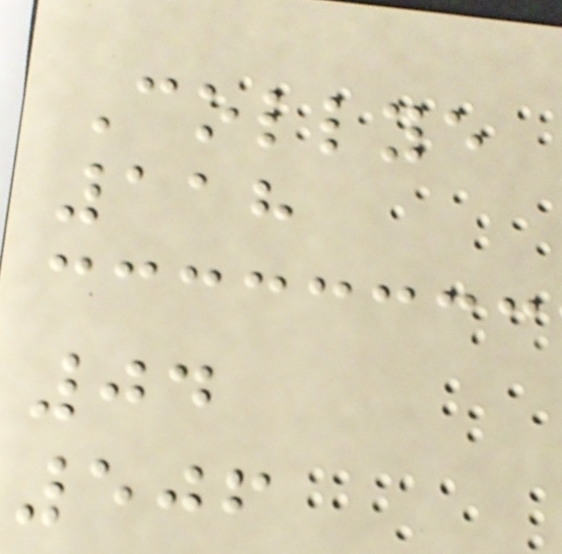Collye
118
04
506
